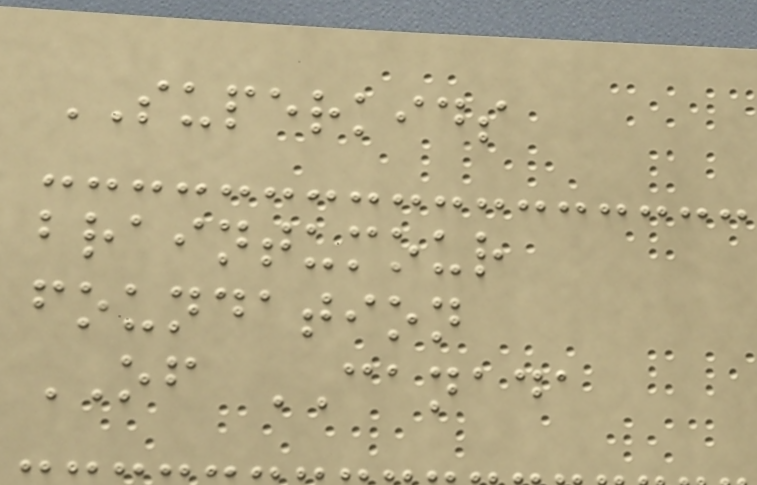SUPERKIDS
braintumour
foundation
OF CANADA
